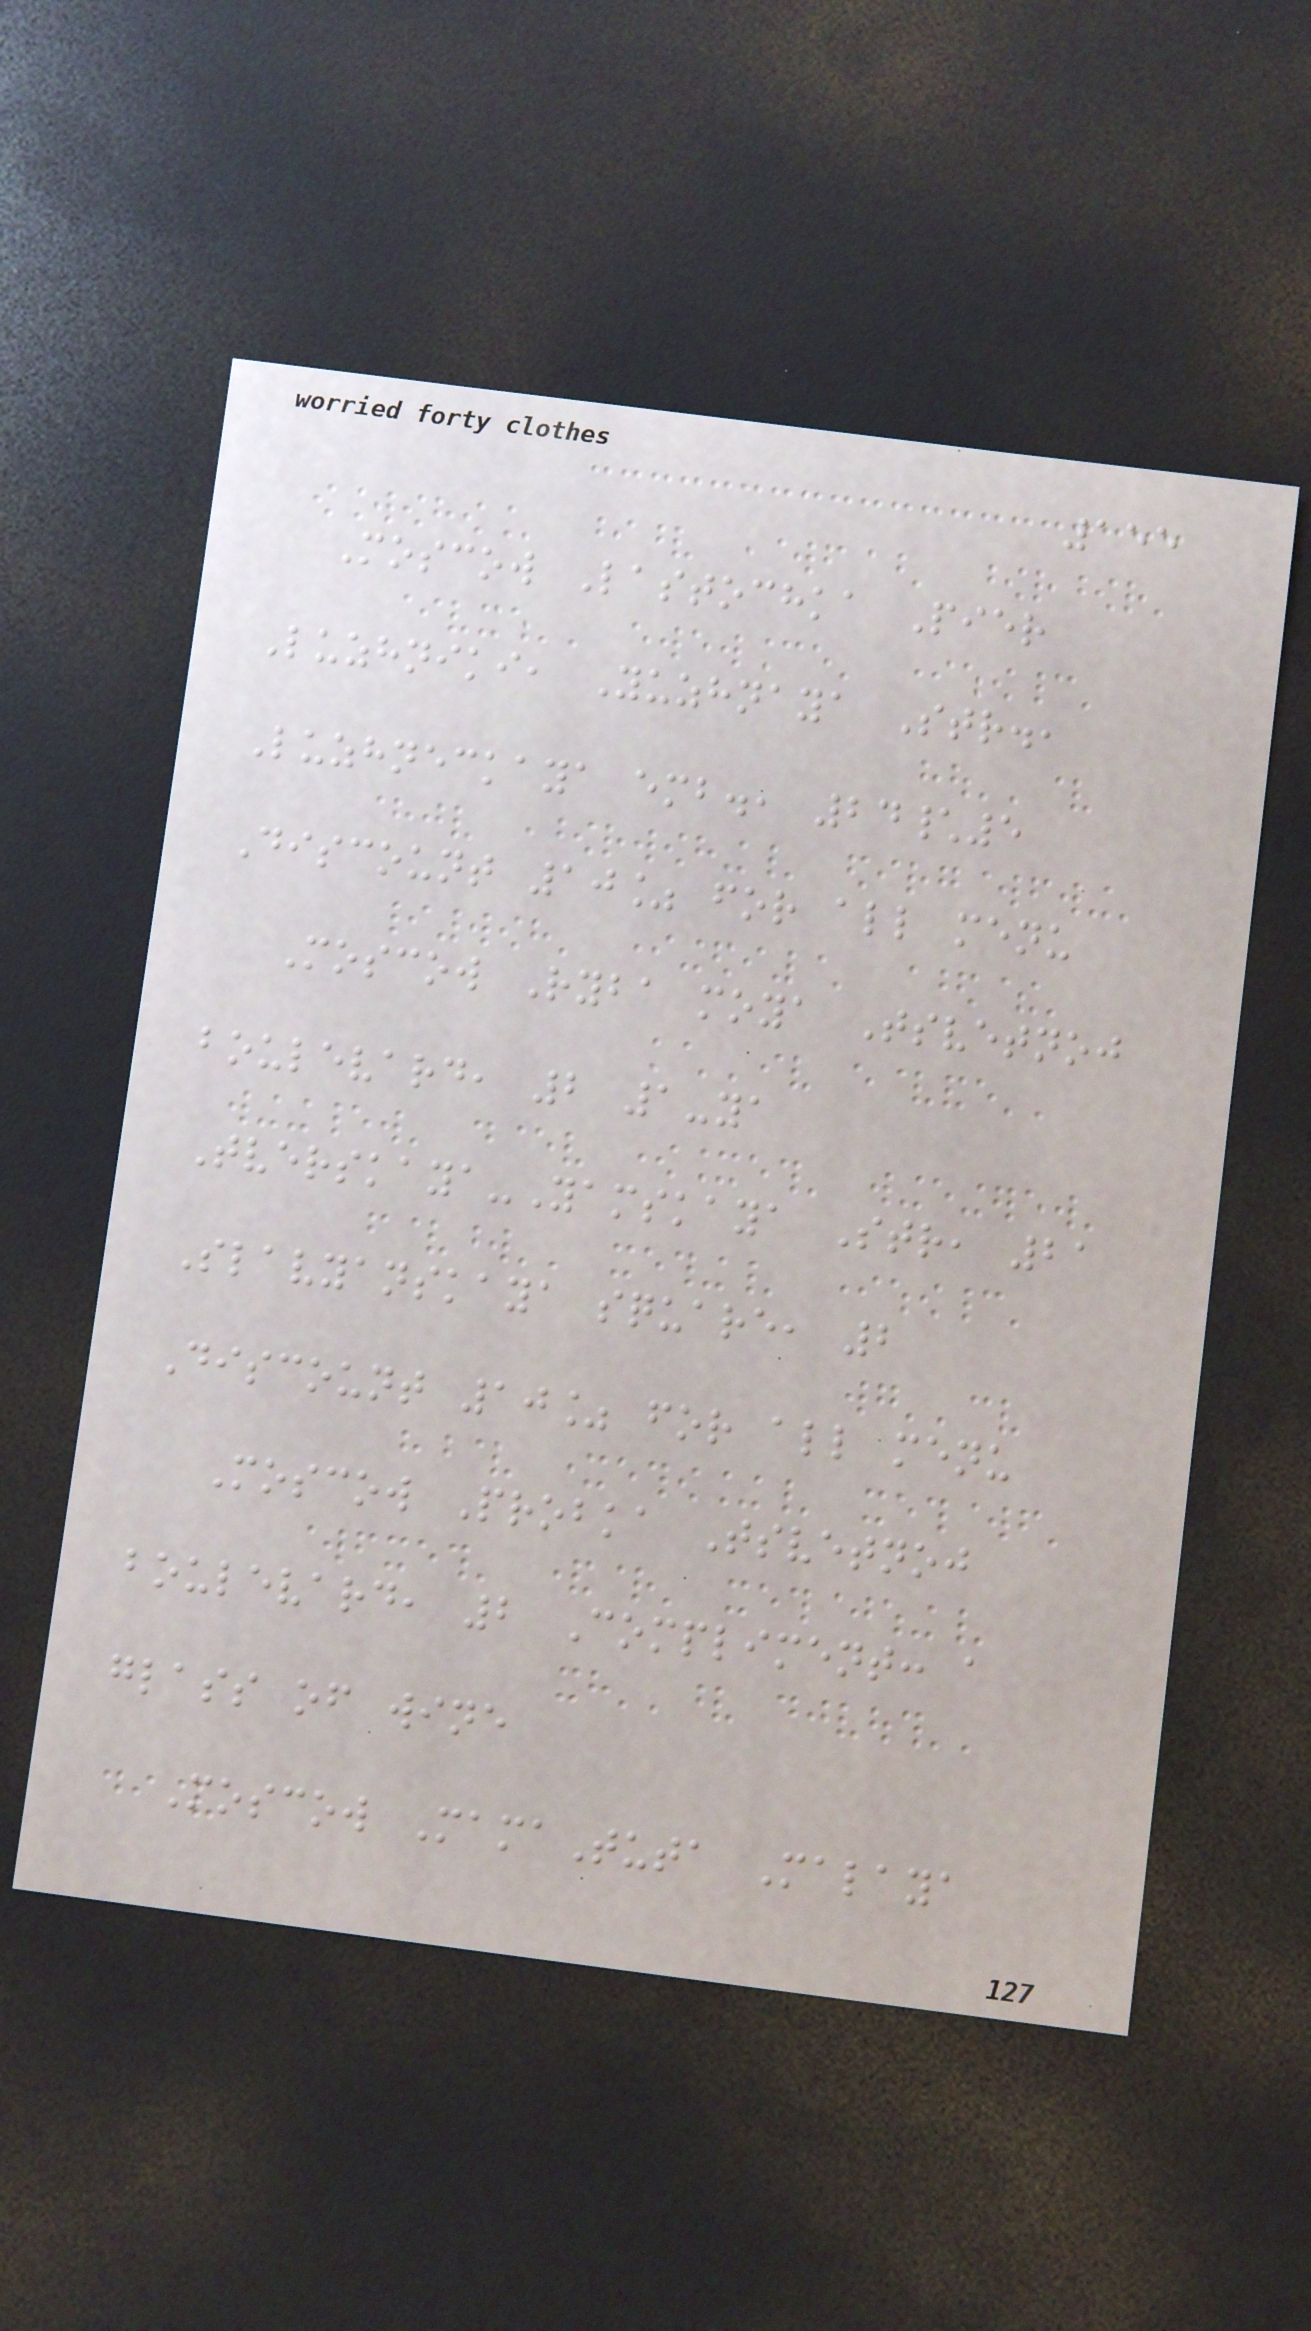155
Moscow Lastochka Pier
Luzhniki, Yuzhnaya Str.,
Luzhneckaya emb., 24\5
Discount 10% for all menu
Moscow Ryba moya Tsvetnoj
boulevard, 2 1-ya
Tverskaya-Yamskaya Str, 21
Slavyanskaya square, 2
Discount 10% for all menu
Moscow Probka Tsvetnoj
boulevard, 2 Compliment: a
glass of wine
Moscow MamaTuta Malaya
